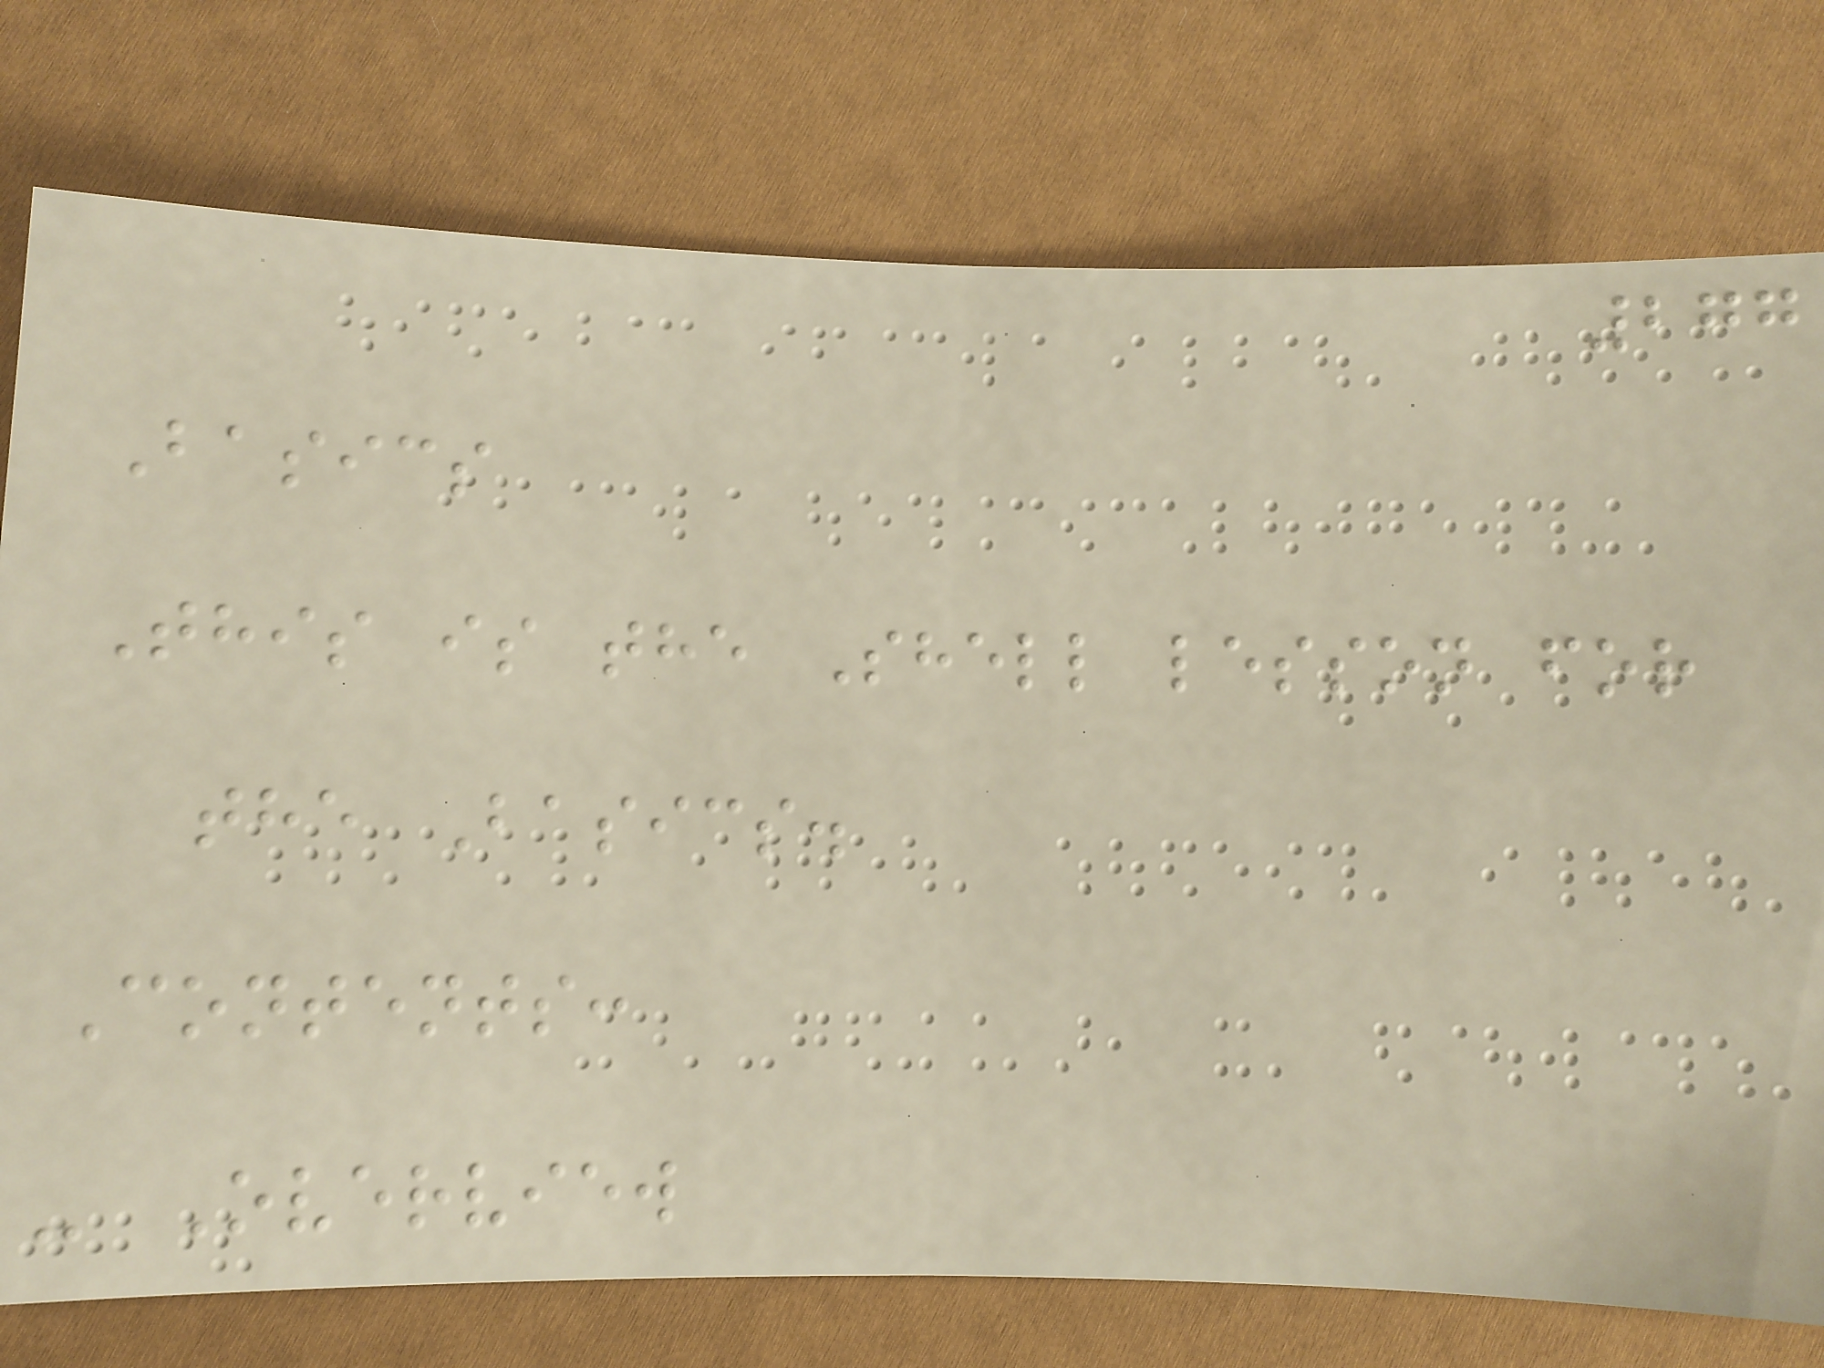277
Basics
This is the Shell lesson for
the Basics.
Contents:
- Overview
